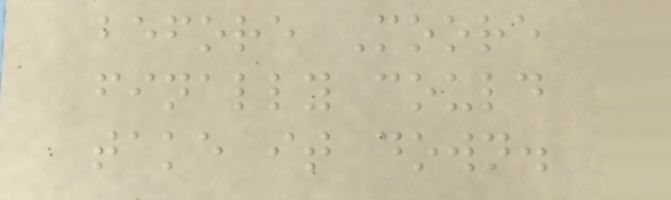before Moore
finally could
take it down.
